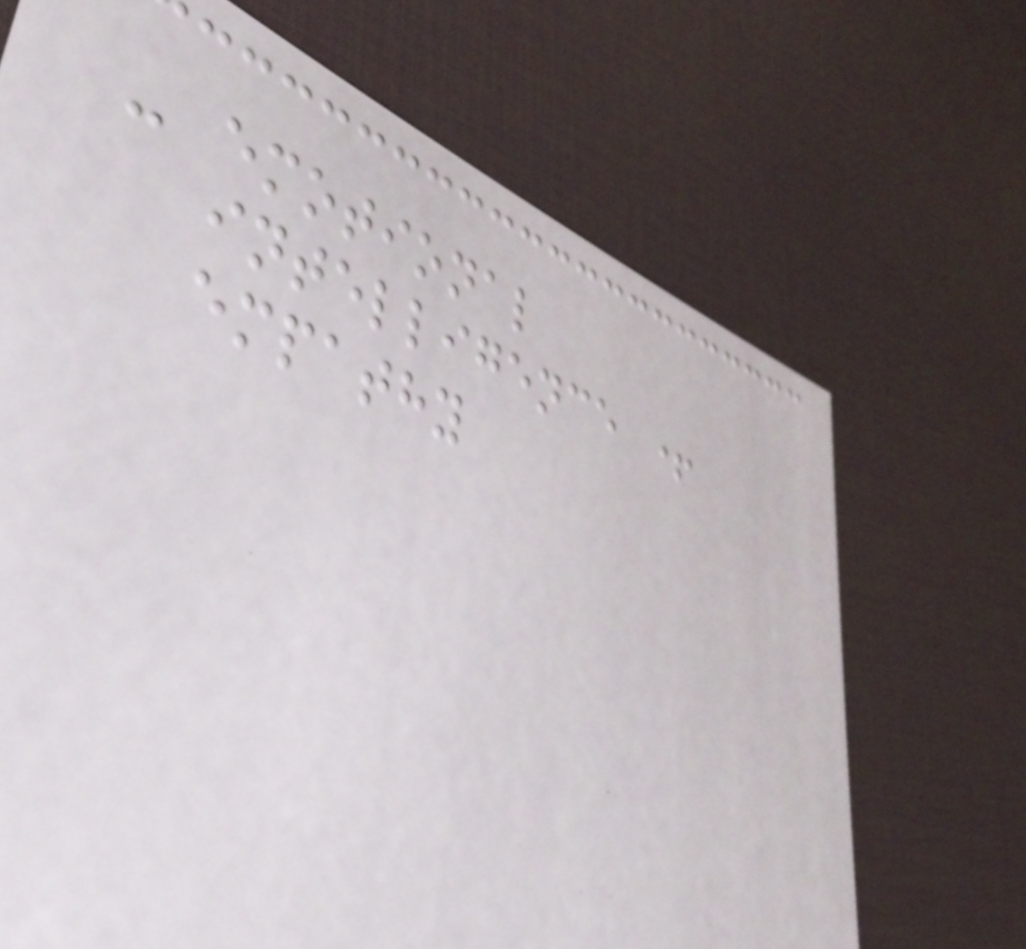- emotional
intelligence +
empathy
